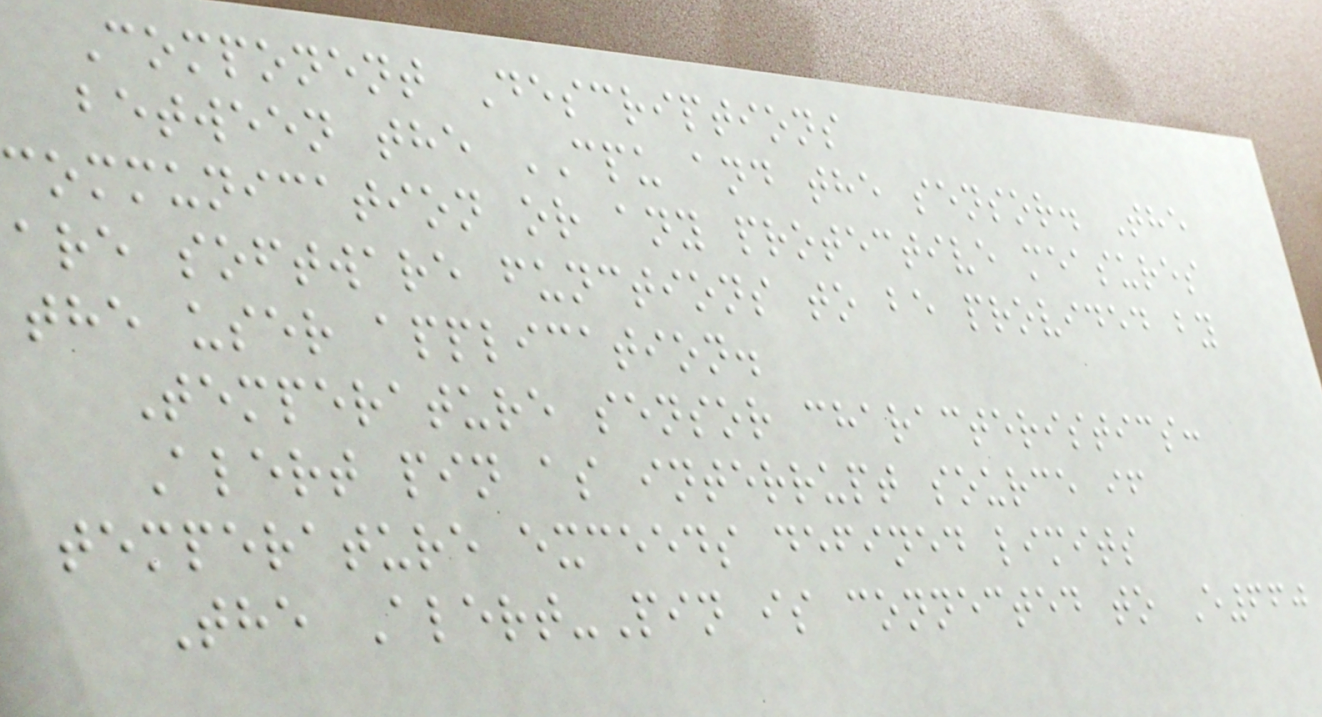Component Descriptions
between the CPU and the sensor. The
communication or any protective measures
are software functions to be provided by
the user application.
Temperature sensor characteristics:
Alert pin as interrupt source if
temperature exceeds defined limits
The Alert-Pin is connected to E660
